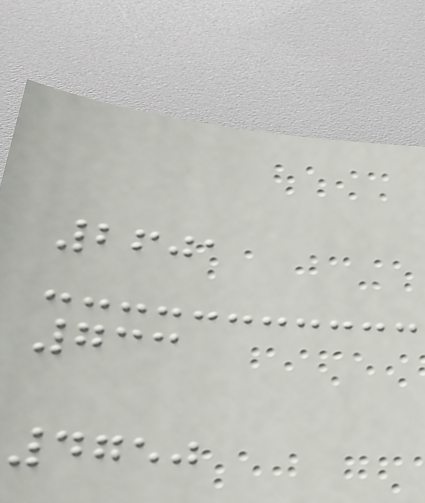2601
733
4750
